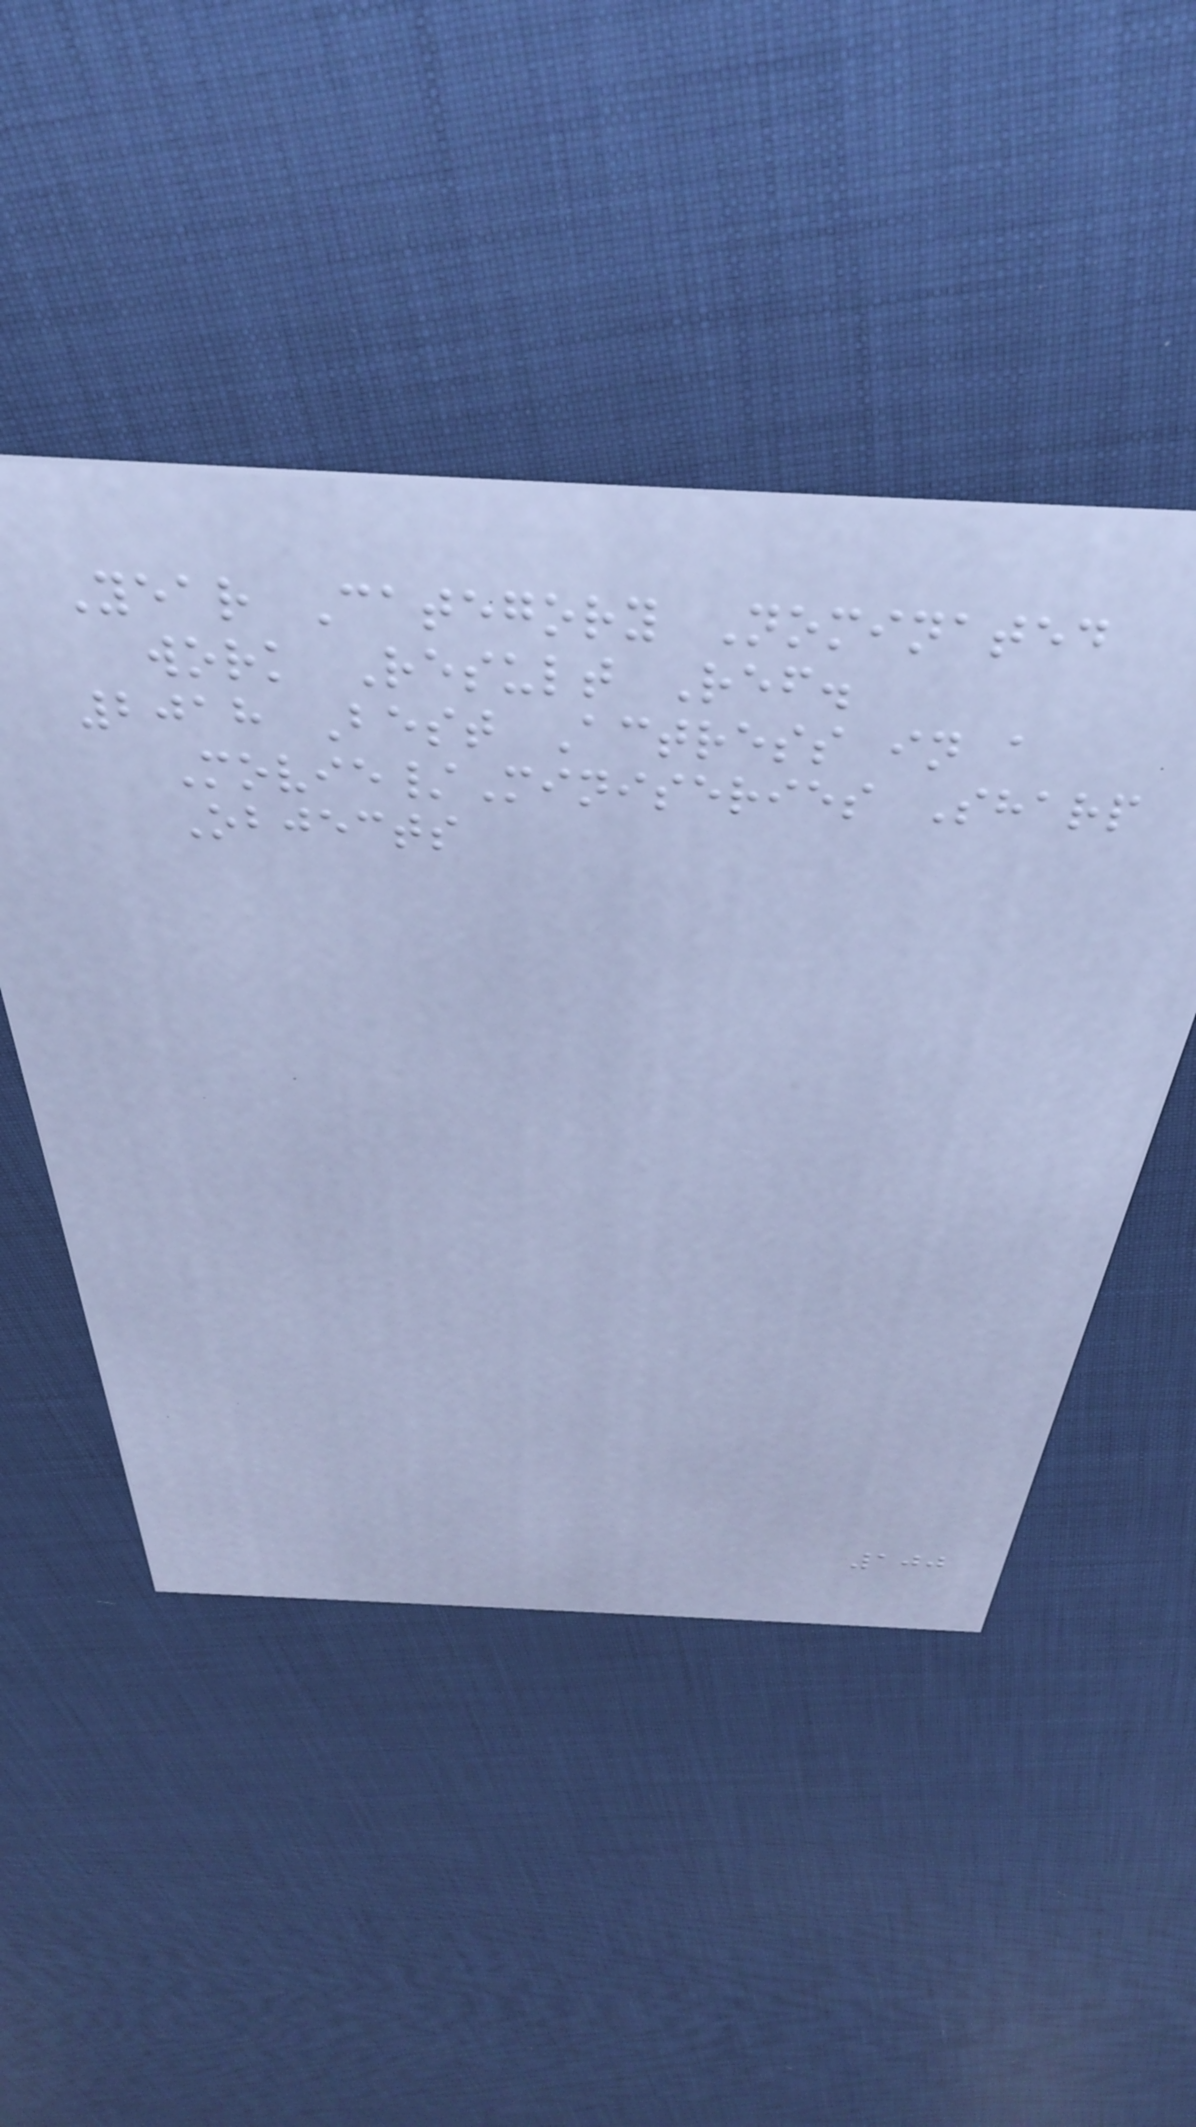Year Category Nominated
work Result Ref.
2018 Best Actress in a
Movie/Miniseries Sharp
Objects
100
